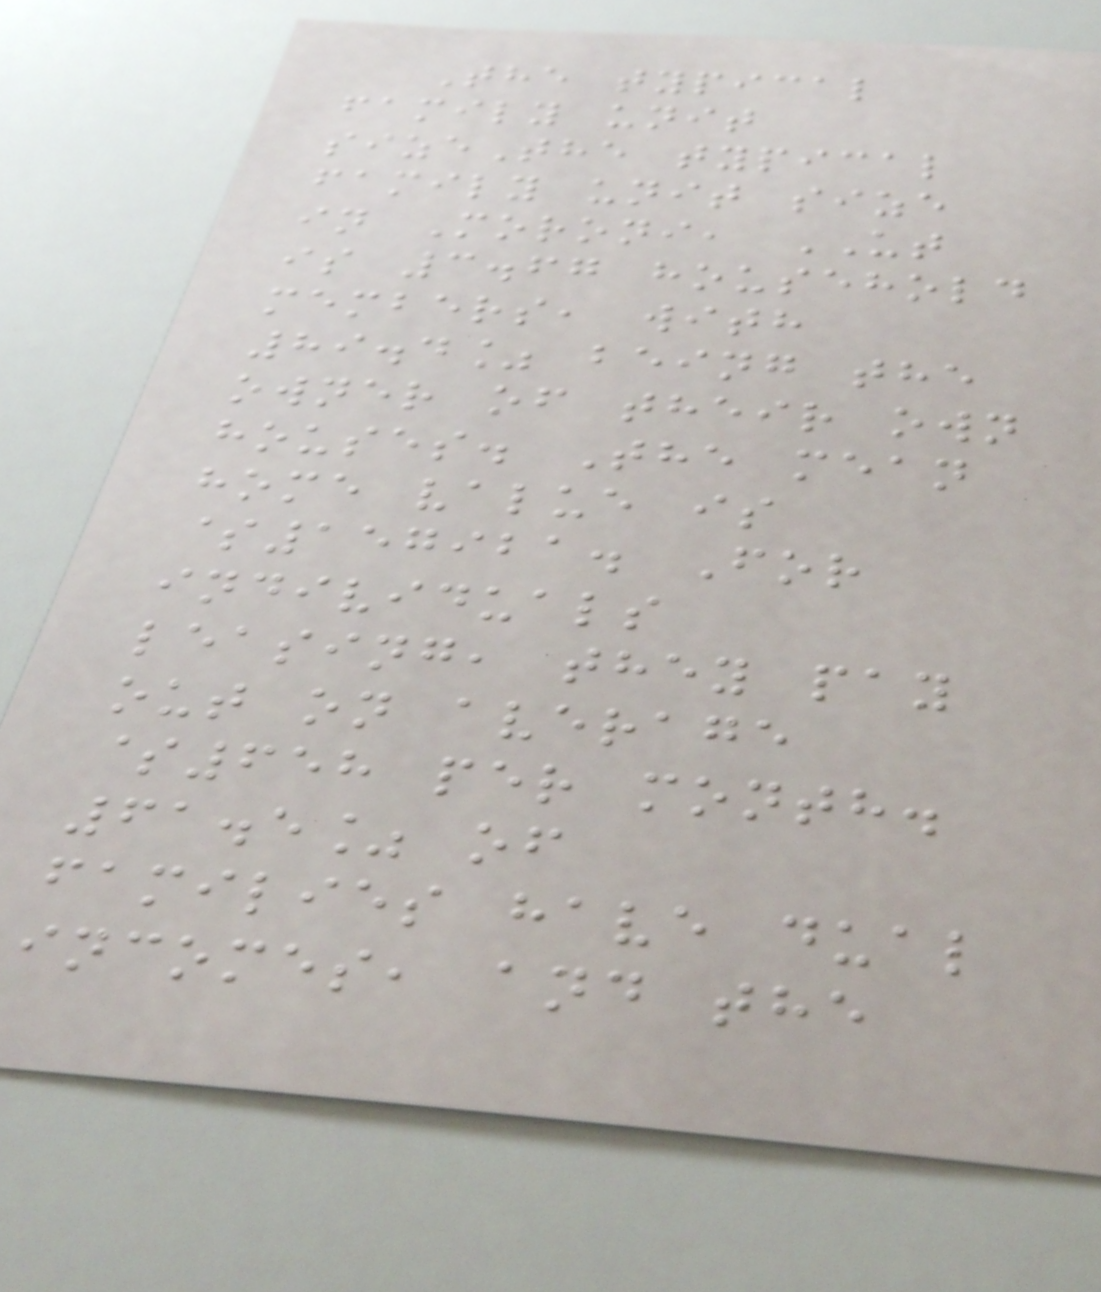The typical
family unit
sizeThe typical
family unit size
in Moroni, UT
is 3.67 household
members, with
89.4% being the
owner of their own
houses. The mean
home value is
$157921. For
individuals
leasing, they pay
out on average
$658 per month.
61.5% of
families have dual
incomes, and the
